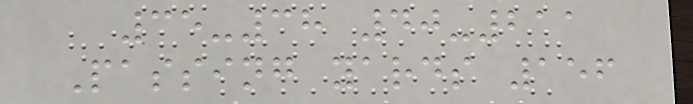35-38 40-211
Passing yards 156
